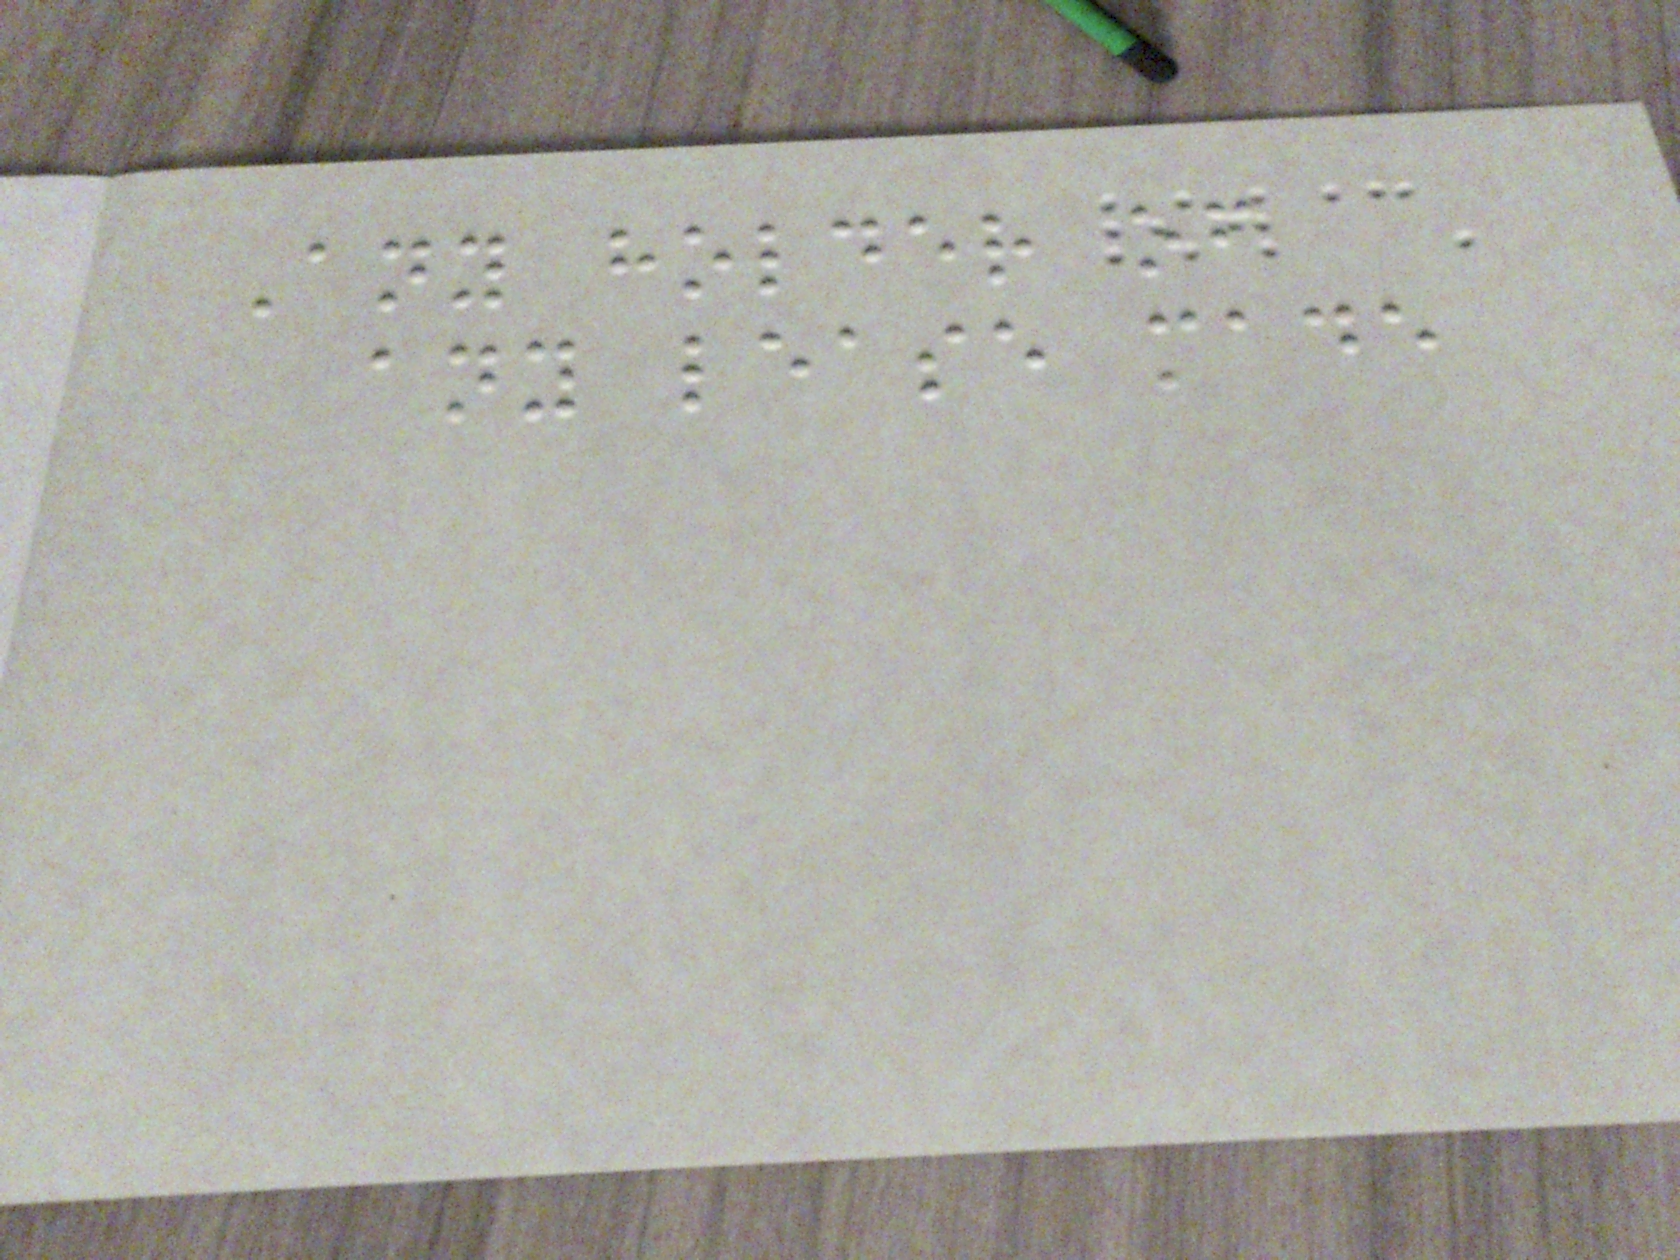Any holder of
any lease made
